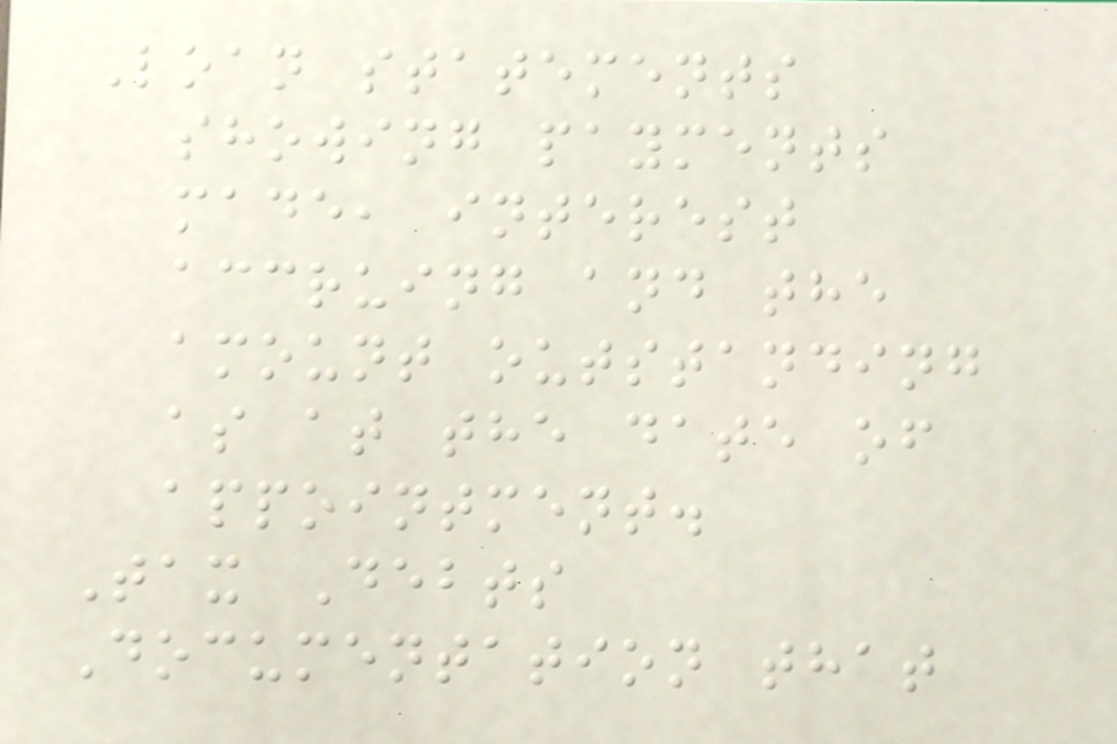Loan statements
showing payments
made, interest
accruing and the
amount outstanding
as at the date of
appointment.
Tax Debts
Documentation that
